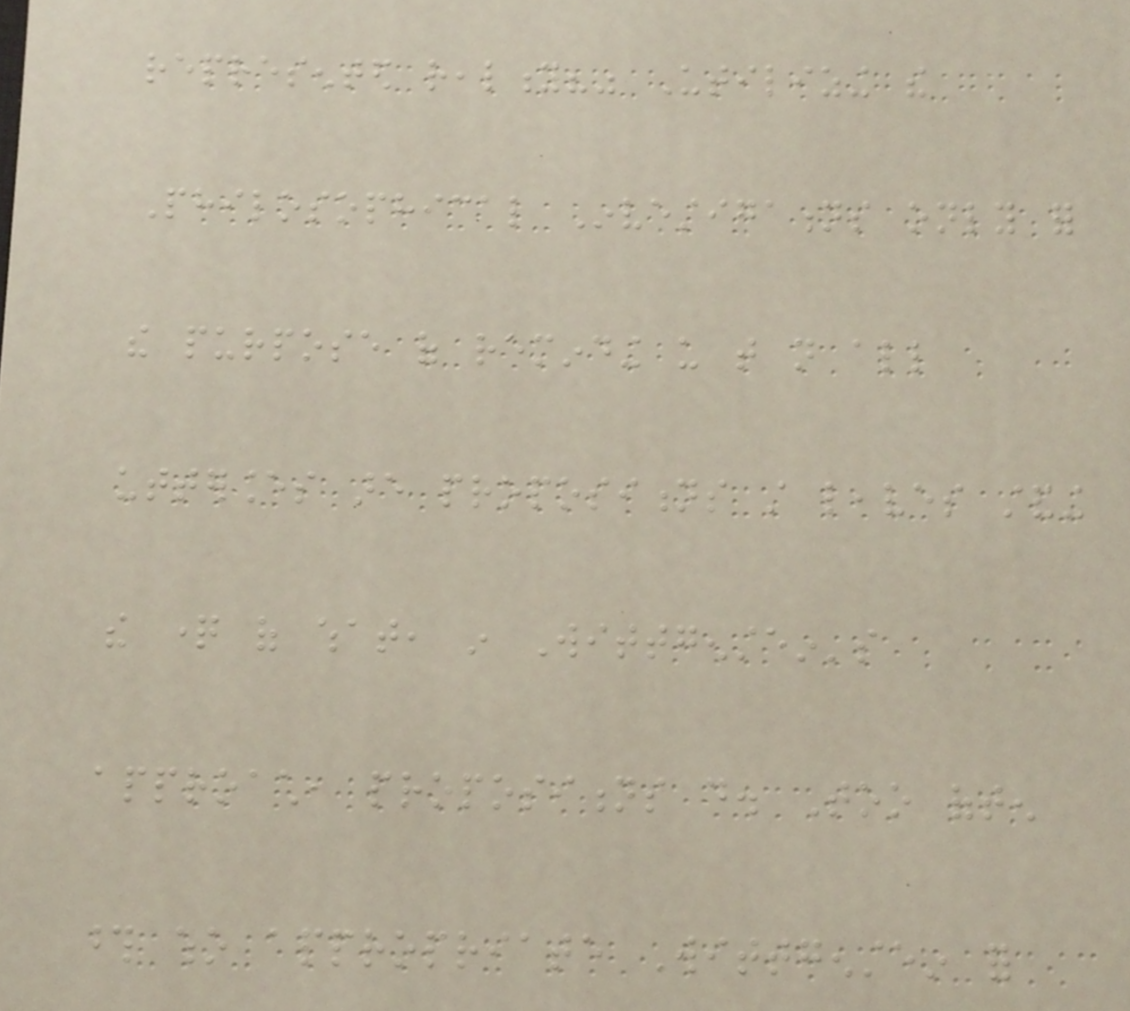represented reality?" Utilizing the
Philosophical Investigations only for
the purpose of reminding us that not all
utterances are propositions still leaves standing
the question of what, in Wittgenstein's
approach, propositions do. Too often
those who appropriate Wittgenstein for
